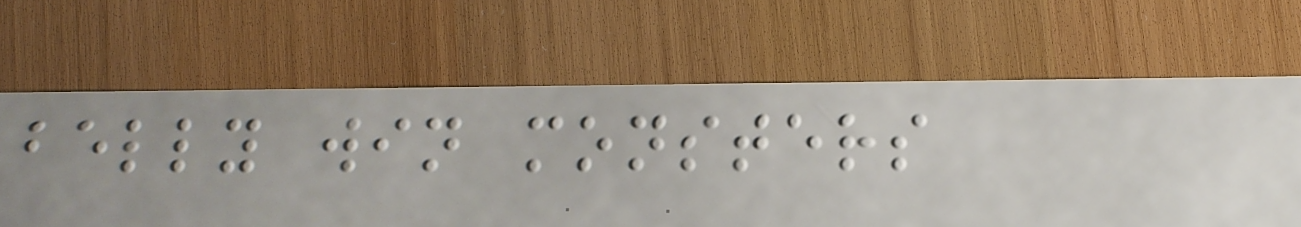belly win monsters
